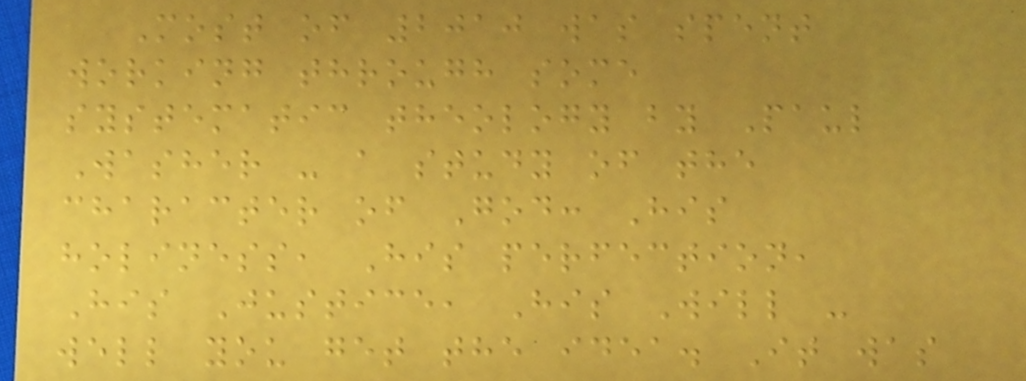Most of 2010 was spent
working through some
systematic theology by Paul
Washer - a study of the
character of God: His
holiness, His perfection,
His Justice, His Will -
well you get the idea. It was
